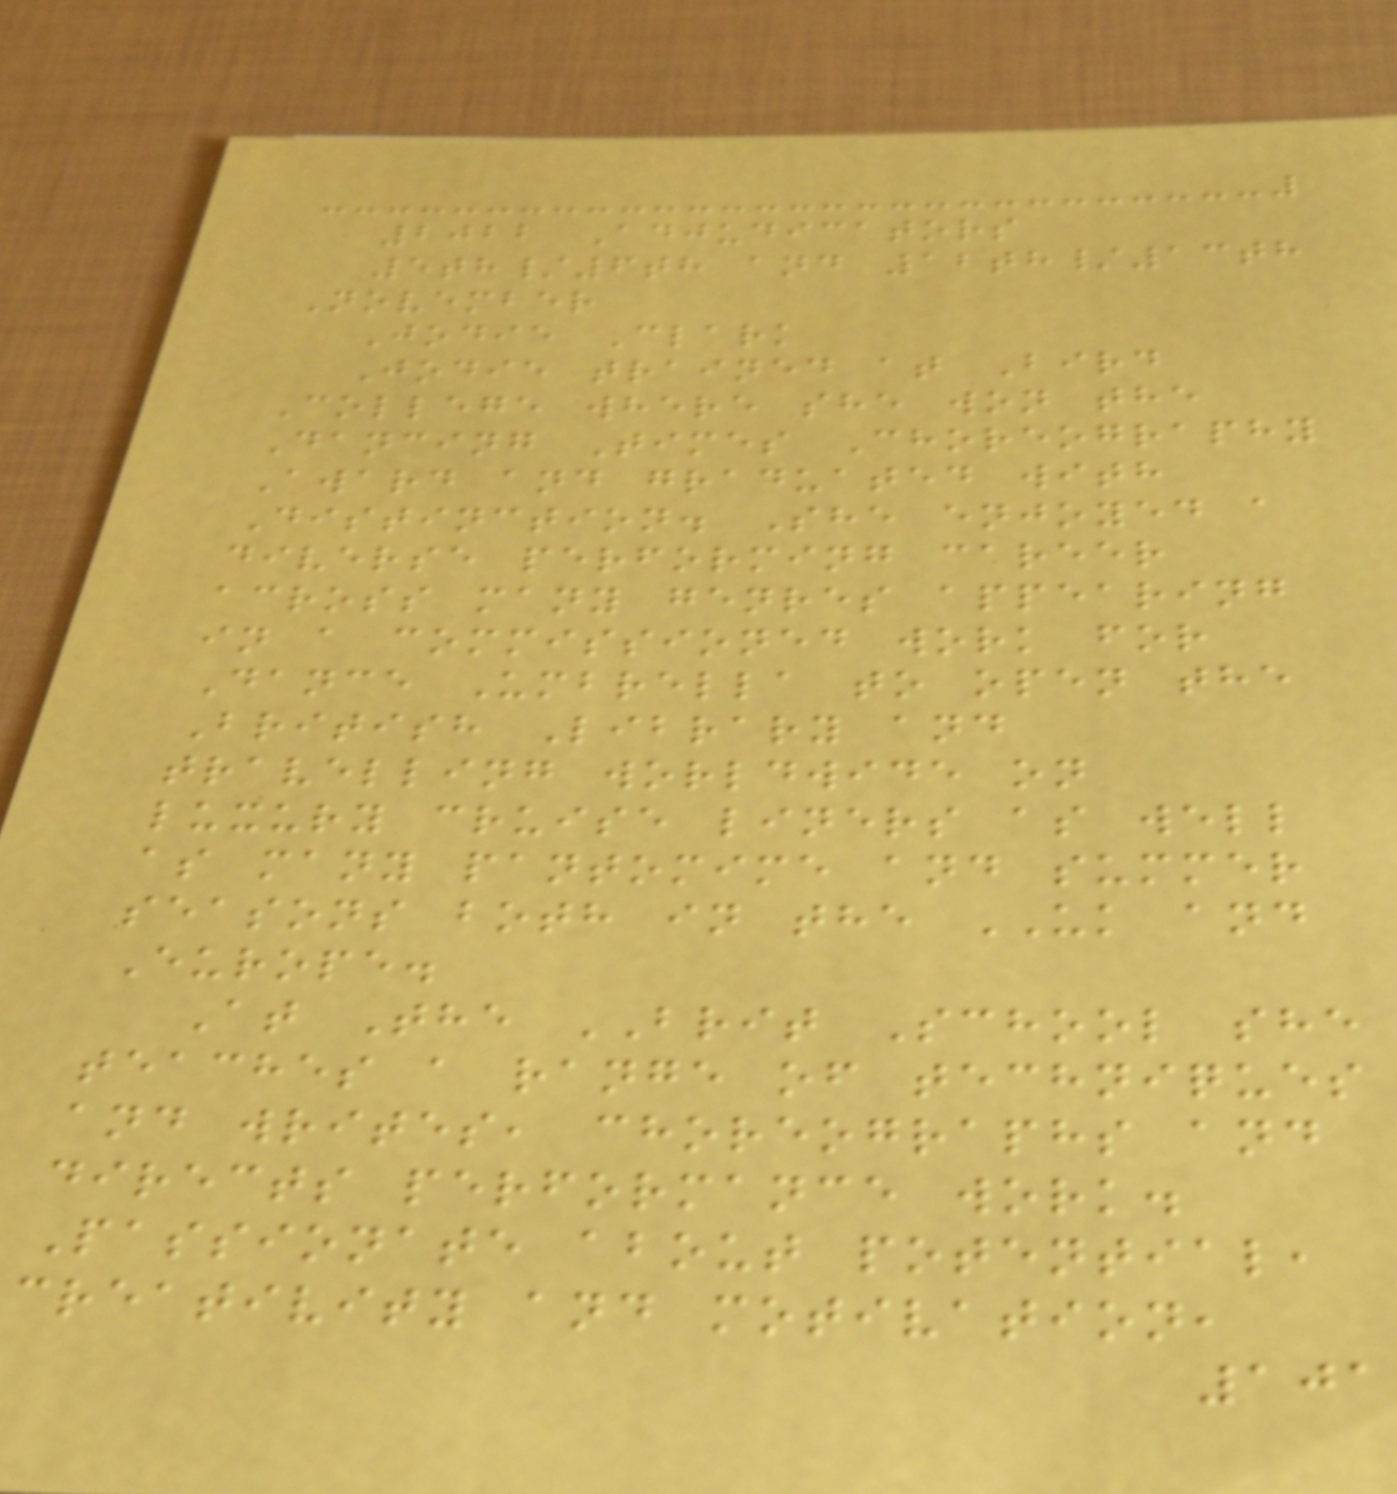2022 Adjudicators
5th/6th and 12th/13th
November
Jodie Clark
Jodie trained at Bird
College where she won the
Dancing Times Choreography
Award and graduated with
Distinction. She enjoyed a
diverse performing career
across many genres appearing
in a commissioned work for
Dance Umbrella to open the
British Library and
travelling worldwide on
luxury cruise liners as well
as many pantomime and summer
seasons both in the UK and
Europe.
At The BRIT School she
teaches a range of techniques
and writes, choreographs and
directs performance work.
Passionate about potential,
creativity and motivation,
101
